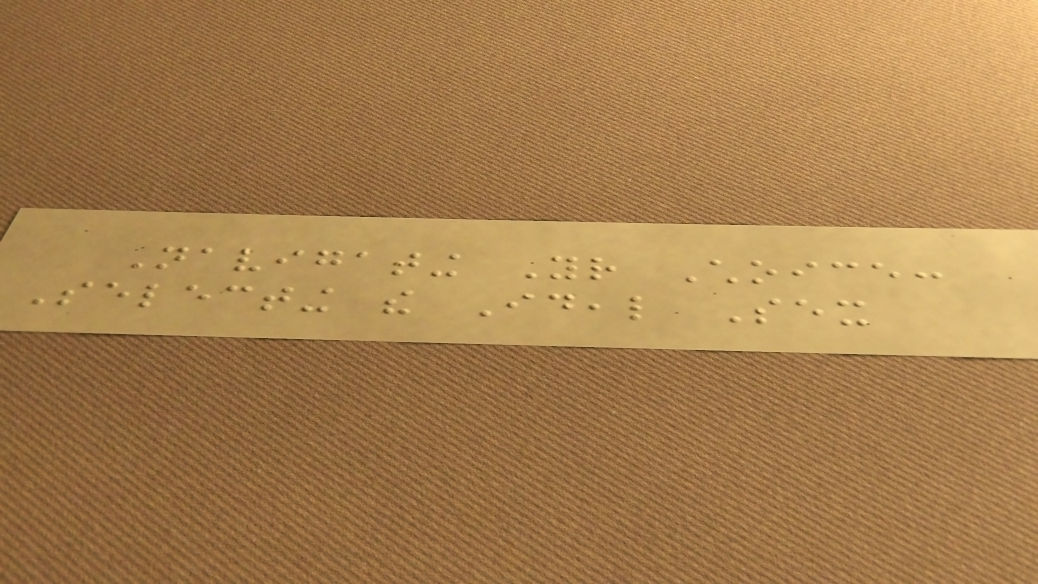Navigating Your Choice:
Selecting the Ideal Sex
